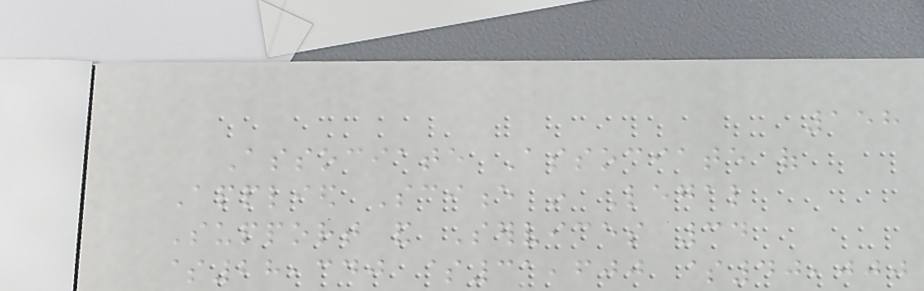158
Associate Associate of
Applied Science in Legal
Support and Services 34
$28,340 $31,600 $40,000
